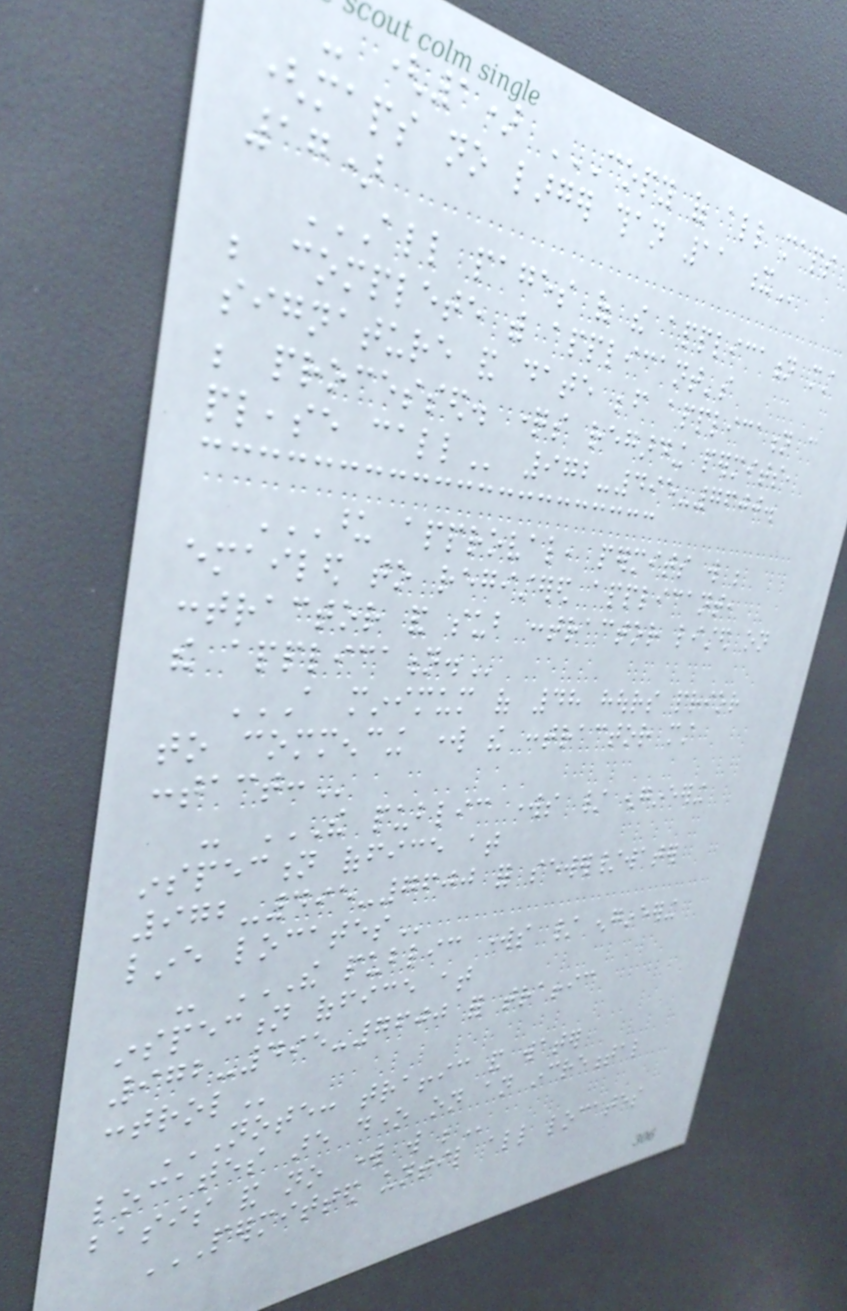- (1) COPY OF ALL MAPS
(MAPS NO LARGER THAN 11 X
17)
ALL PAGES OF THE APPLICATION MUST
BE COMPLETE WITH APPLICANT'S
SIGNATURE AND DATE BEFORE APPLICATION CAN
BE PROCESSED. QUESTIONS REGARDING PERMITS,
PLEASE CALL 972-495-7600.
UPON APPROVAL, PERMITS WILL BE
EMAILED TO REGISTERED APPLICANT,
CONTRACTOR AND SUB CONTRACTOR LISTED ON
THE APPLICATION.
A MINIMUM OF 48 HOURS PRIOR
TO COMMENCING WORK THE CONTRACTOR MUST
CONTACT:
- THE PUBLIC WORKS / ENGINEERING
INSPECTION OFFICE AT
972-495-7600 FOR SEWER/WATER
LINE LOCATES
- THE PUBLIC WORKS / ENGINEERING
INSPECTION OFFICE AT
972-495-7600 FOR TRAFFIC
CONTROL
NOTE: TRAFFIC AND WATER
LOCATES ARE DONE ON AN INCREMENTAL
BASIS AND NO WORK WILL BE
PERMITTED UNTIL ALL LOCATES
